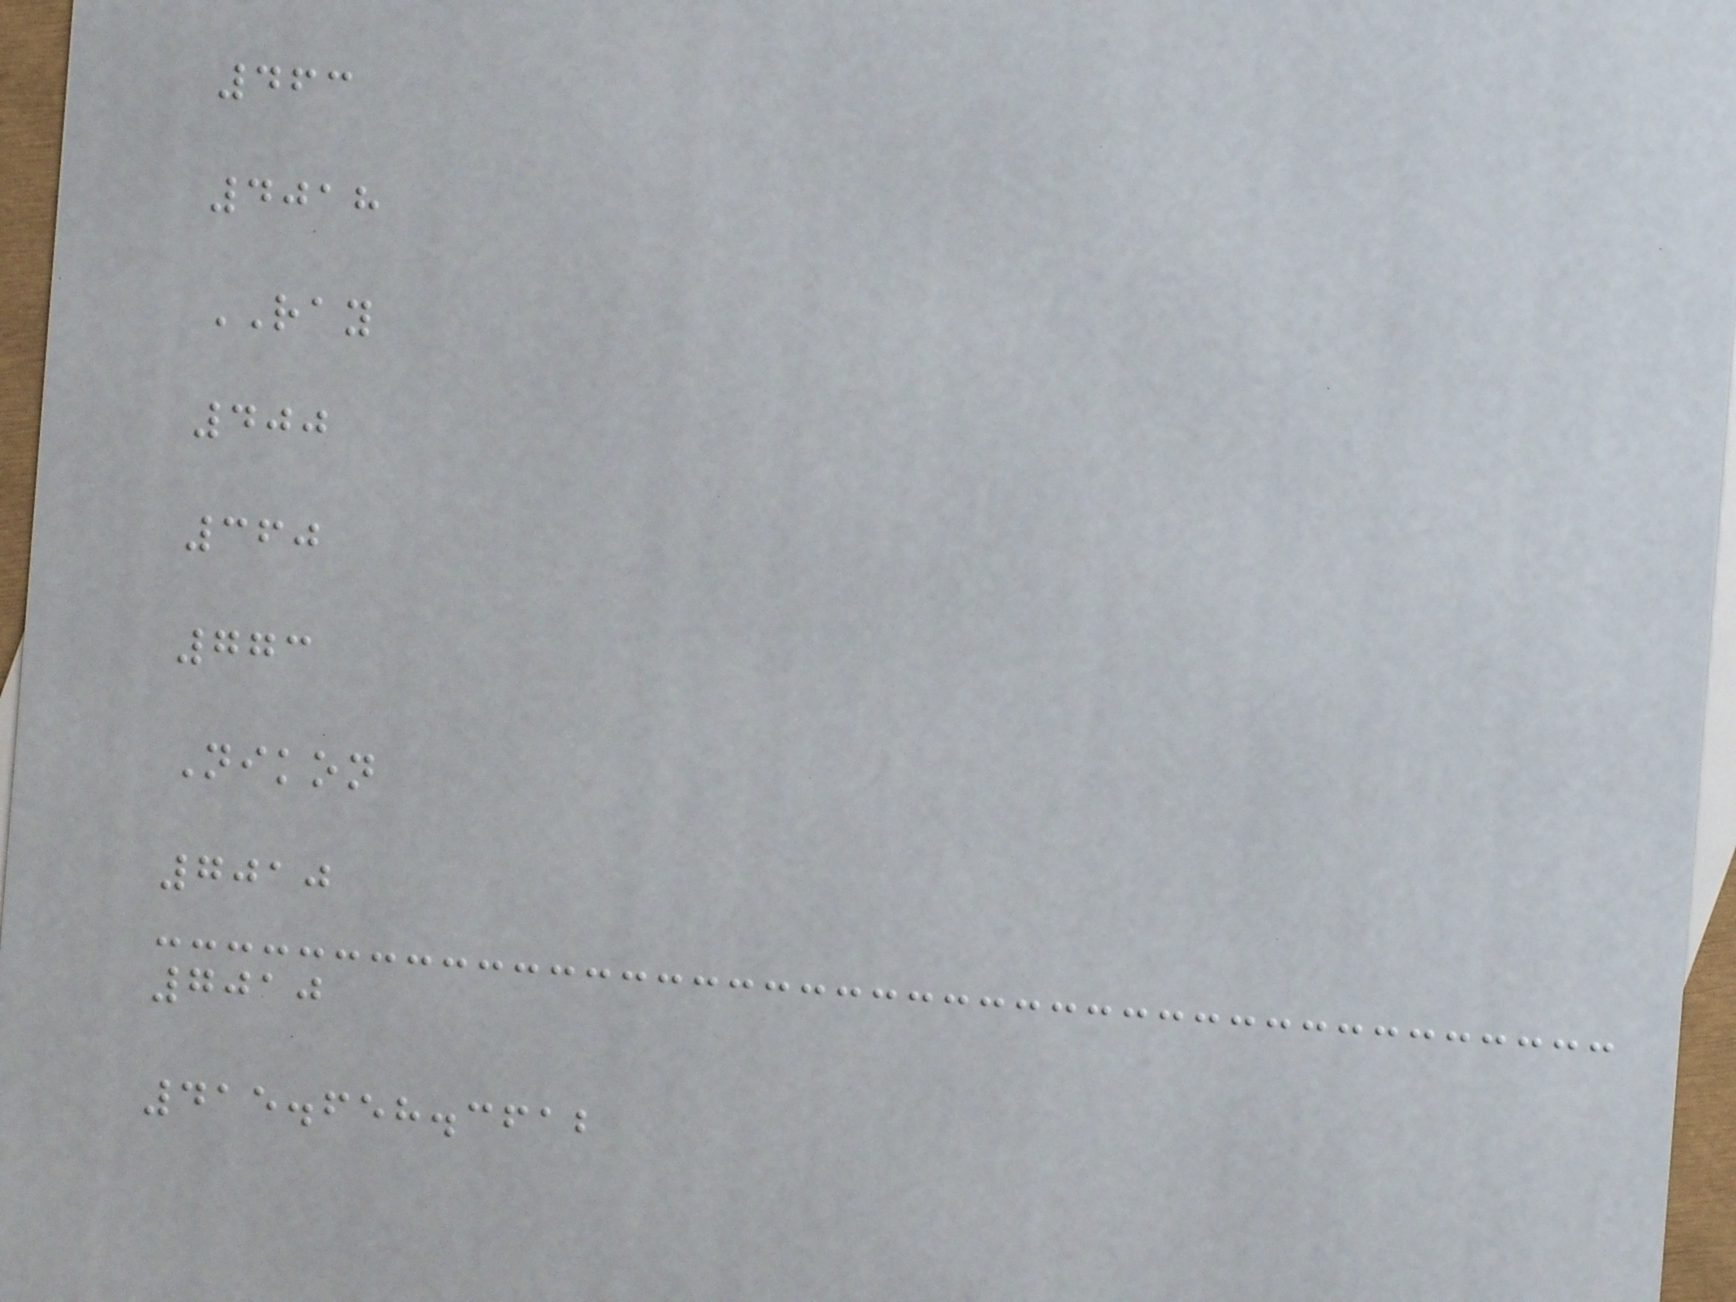463
4018
RAY
400
360
773
Nikon
7010
7010
415.658.3612
